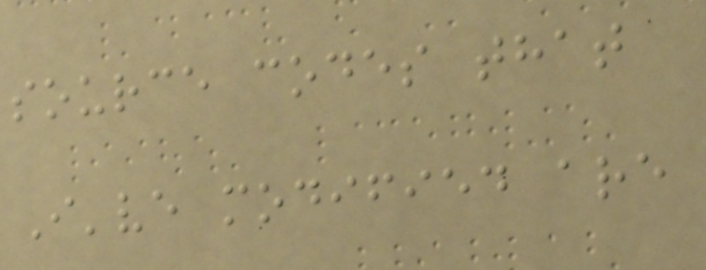source codes that
I've modified are
